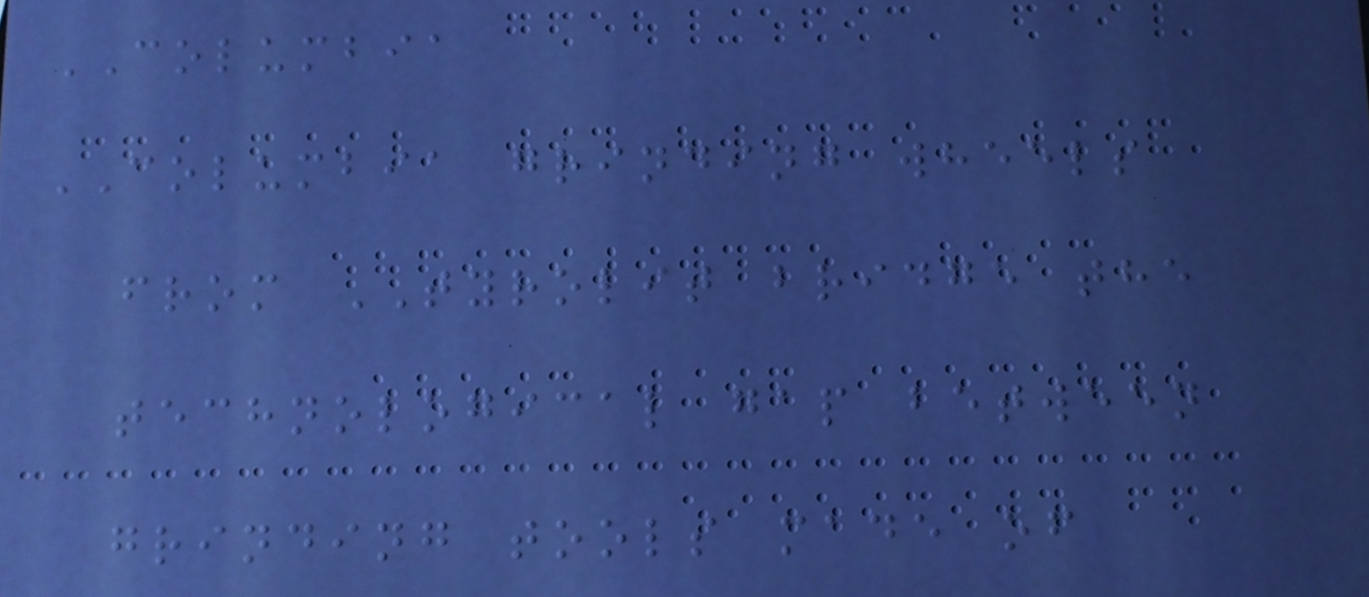COLUMBIA
COLUMBIA grinding wheels
from TYROLIT bridge the
technological gap between
grinding tools made of
